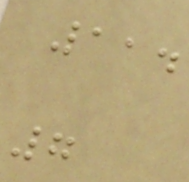114
7
